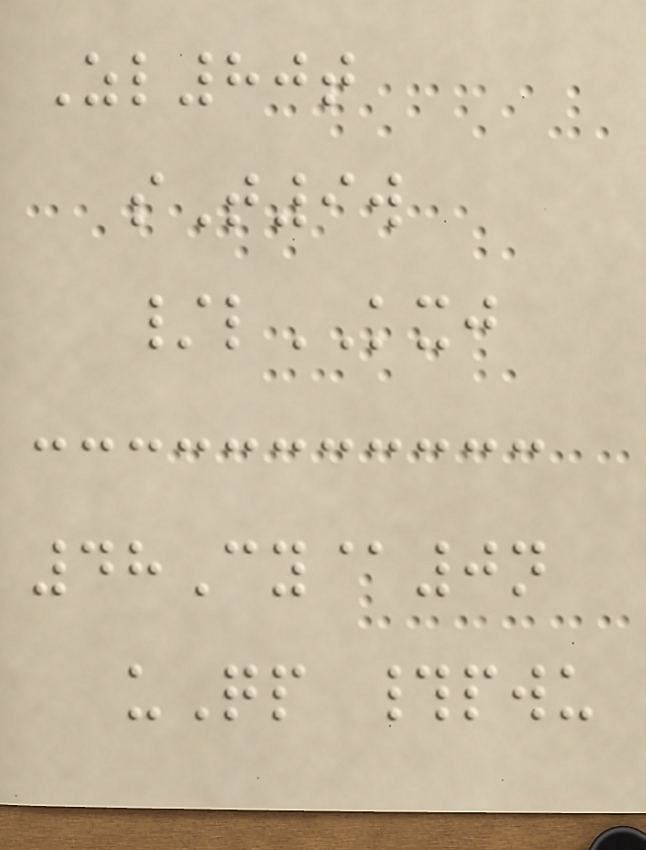Zl80t
sT9w
/lKXJ
48Cy@0n
uQp #pwu
